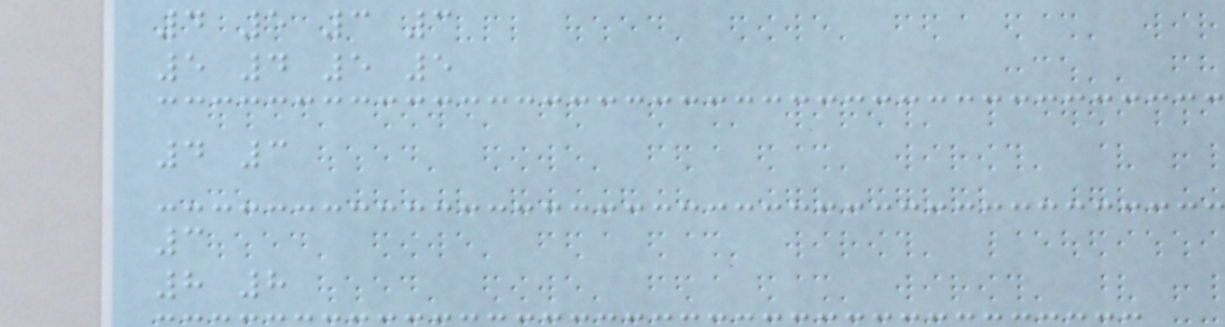4 5 3 3
5 4 5 5
4 3
3
8 8
